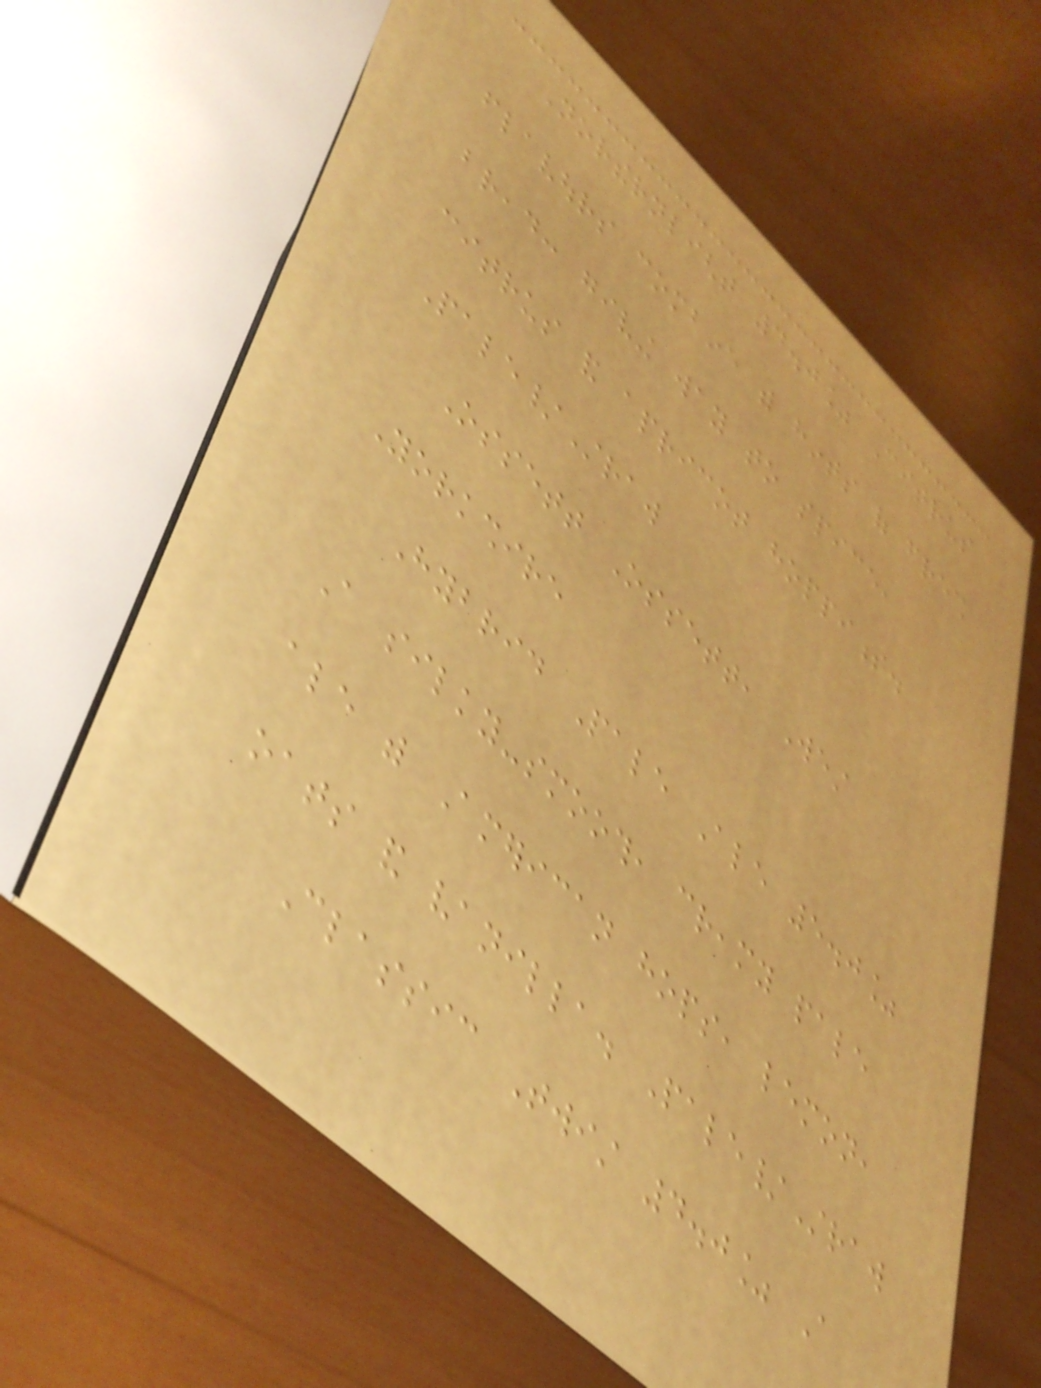Northernlight 4.0% Citrus
flavours combine with hints of fresh
bread: giving way to spice,
citrus and apricot hoppiness.
Pale/Straw
Ossett Ossett, West
Yorkshire
Hybrid Pale Ale 5.0%
A silky-smooth, creamy pale
ale with American hops, lemon,
oats and vanilla. Pale/Straw
Classic Twist 4.0% A
